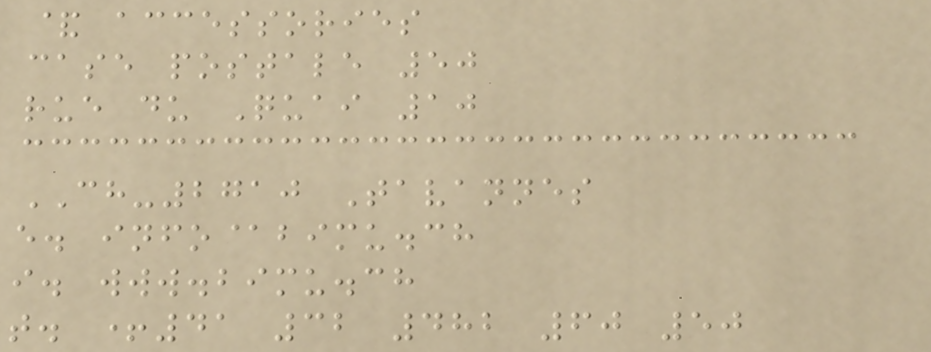& accessories
case postale 50
rue du Quai 10
CH-2710 Tavannes
e. info@bimu.ch
i. www.bimu.ch
t. +41 32 482 60 50
